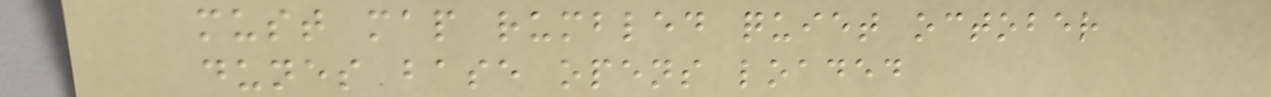must map rumbled quiet october
dunes base opens loaded
